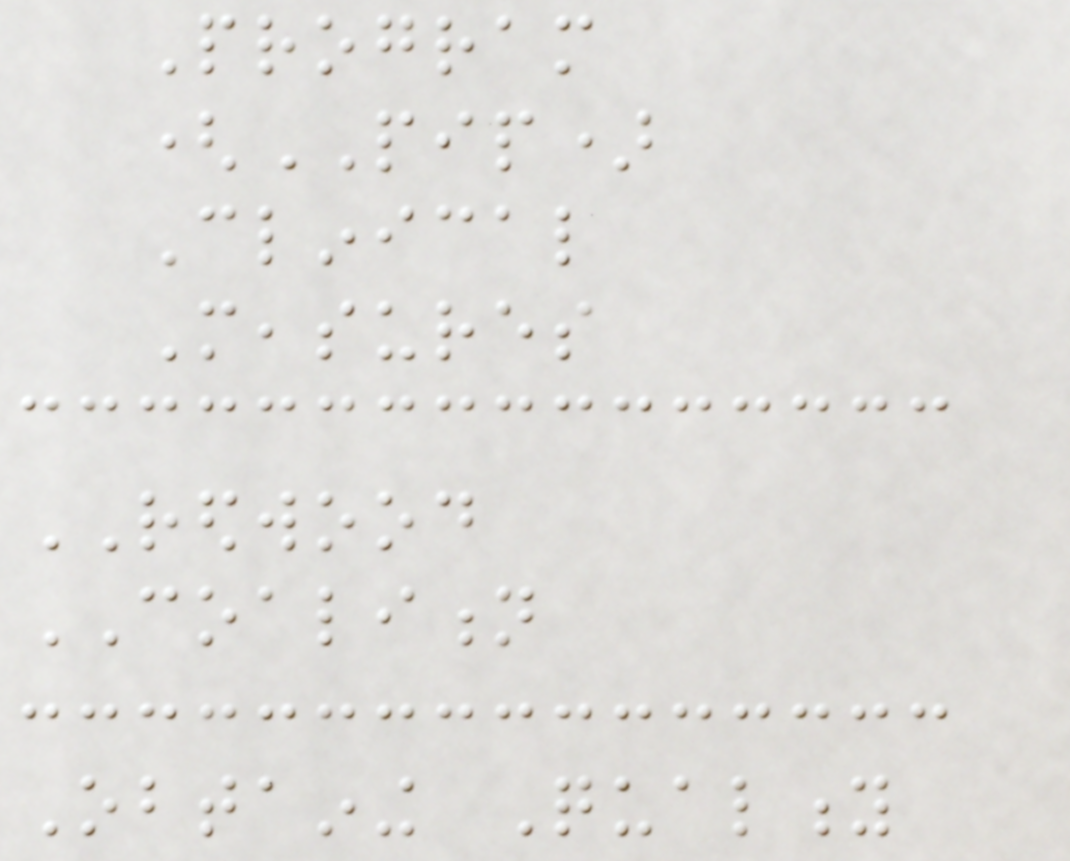Program
(PIP)
Clinical
Measures
REDWOOD
COALITION
Obtaining Quality
